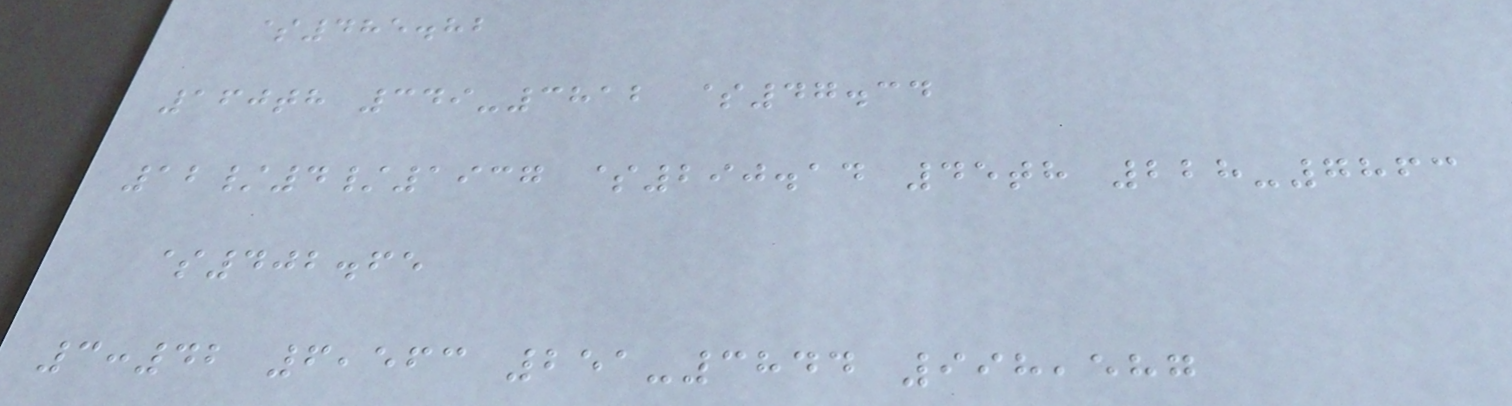$485.82
160th 349-3812 $47.34
12/4/1937 $290.14 45th 228-7863
$402.65
3:42 6,563 251-3844 998,587
